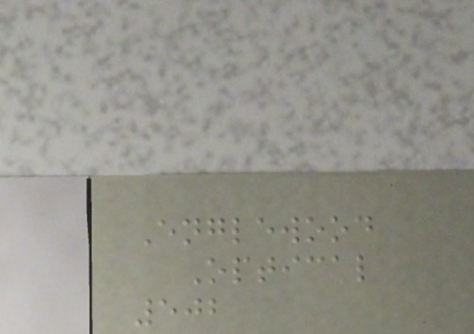Englewood
Optical
502
